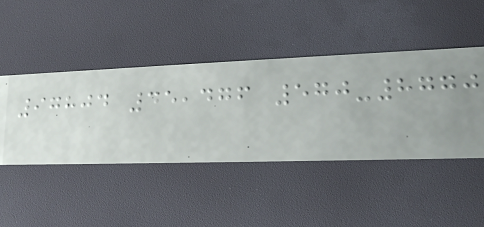97804 45,476 570-8770
